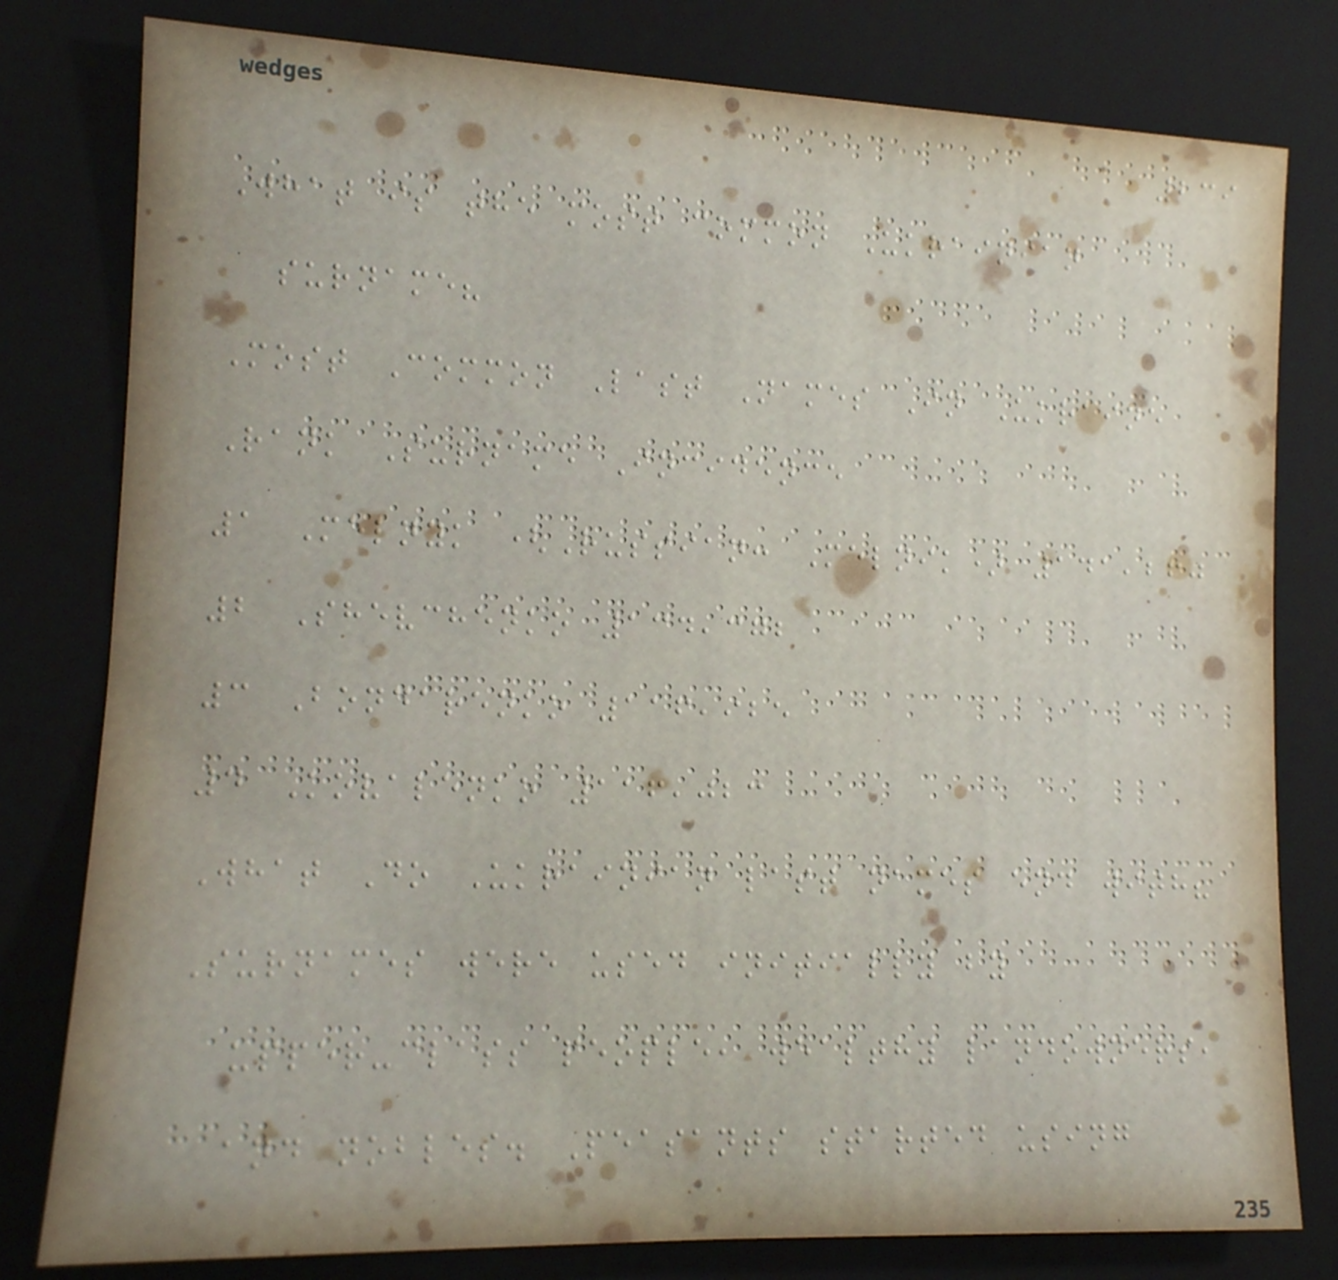239
What is the most common Ukrainian
surname?
Most Common Last Names In Ukraine
Rank Surname Incidence
1 Melnyk (Russian: Melnik) 141,260
2 Shevchenko 134,372
3 Bondarenko 116,925
4 Kovalenko 116,023
What Do Ukrainian last names end with?
Surnames were used initially by
upper-class people, wealthy landowners,
and nobles. Peasants started using
